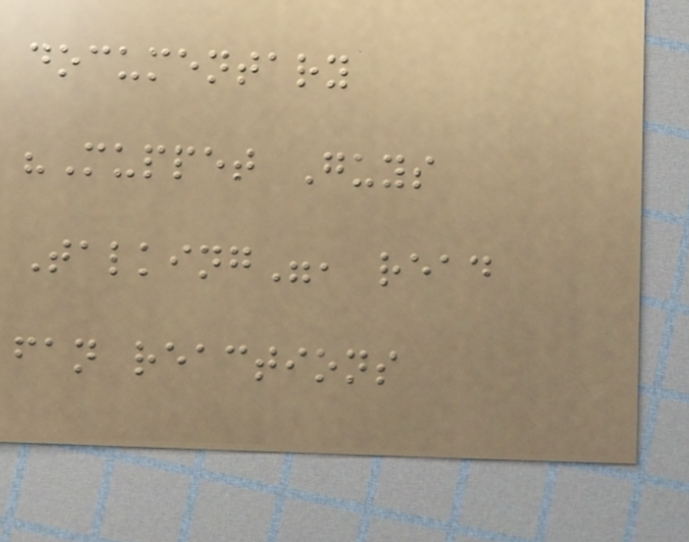documentary
"Muppet Guys
Talking", read
fan reactions
